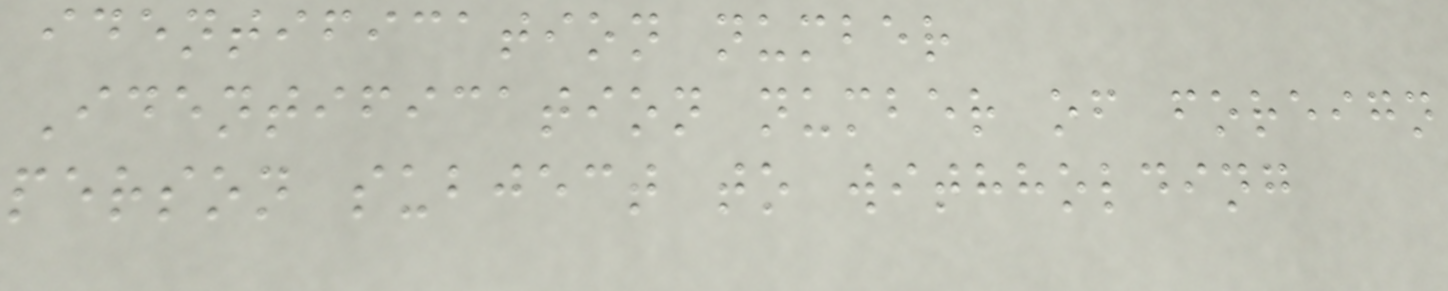identification number
Identification number of foreign
person subject to withholding
